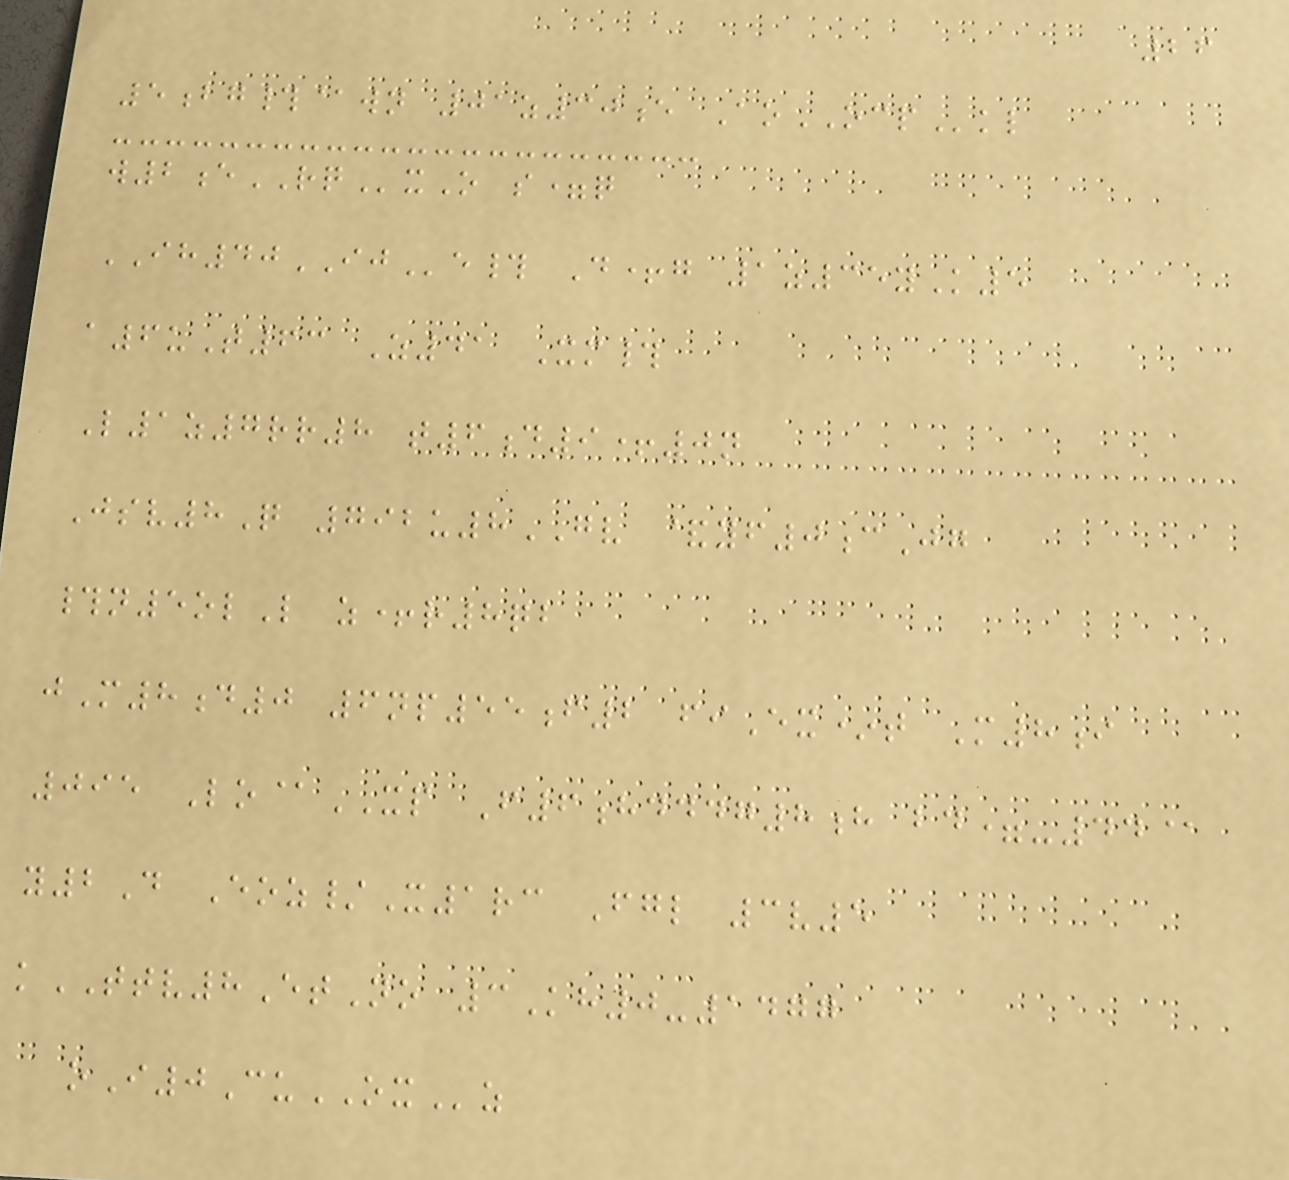26
5bg#@wn 01z30e AoOCPkl
w2eRQxO s=q
IH40IJe# D+g 1z35yK5
a6uT63 Z41 Xm#
L1z7rr8 t6d9+0n
Jsv8Q 792u8GV &yf0cJg
#n5olL z+r8qb
jM8d0 6np55f2 fiEx*t M8i
095 Lo@XP F6hdddg8h bd=-44@
y2D Eoz/X1rc Fgl 3v5
kTTV8EtNo 3Kh0-1477
oI0CuOXz
